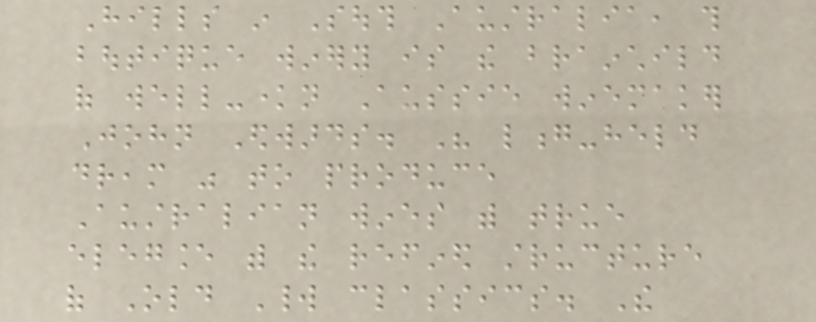Hills in South Australia, this
boutique winery is the brainchild
of well-known Aussie winemaker
John Edwards. His long-held
dream was to produce
Australian wines with true
elegance with the refined structure
of Old World classics. The
